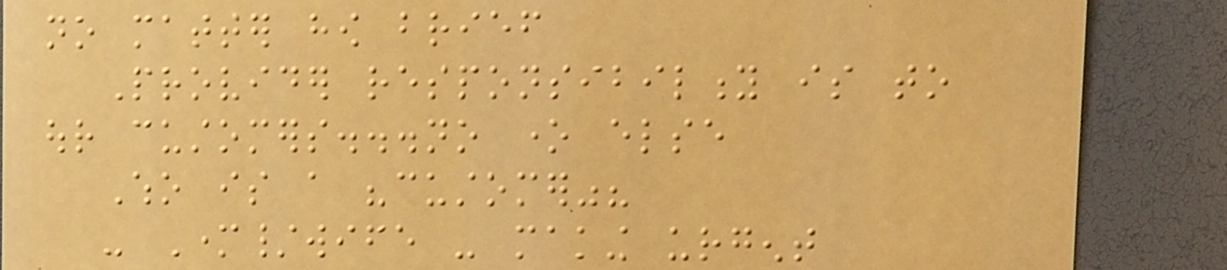no matter how brief
Provider responsibility is to
our customers...no one else
Who is a "customer"?
- Mother/wife - making urgent
